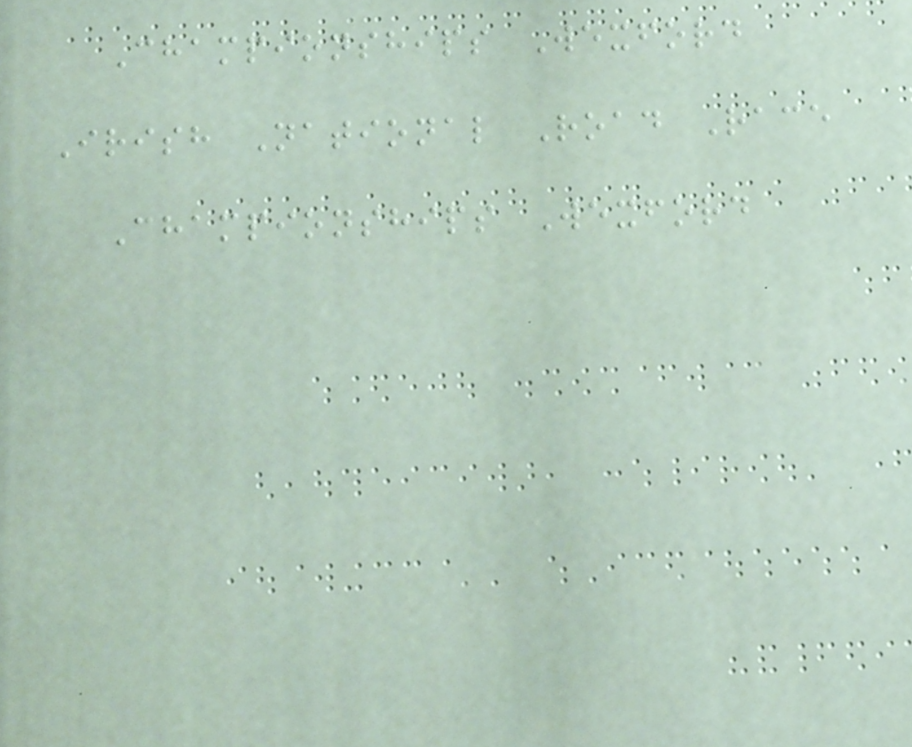Championships Wexford
Irish National Road Race
Championships Wexford
